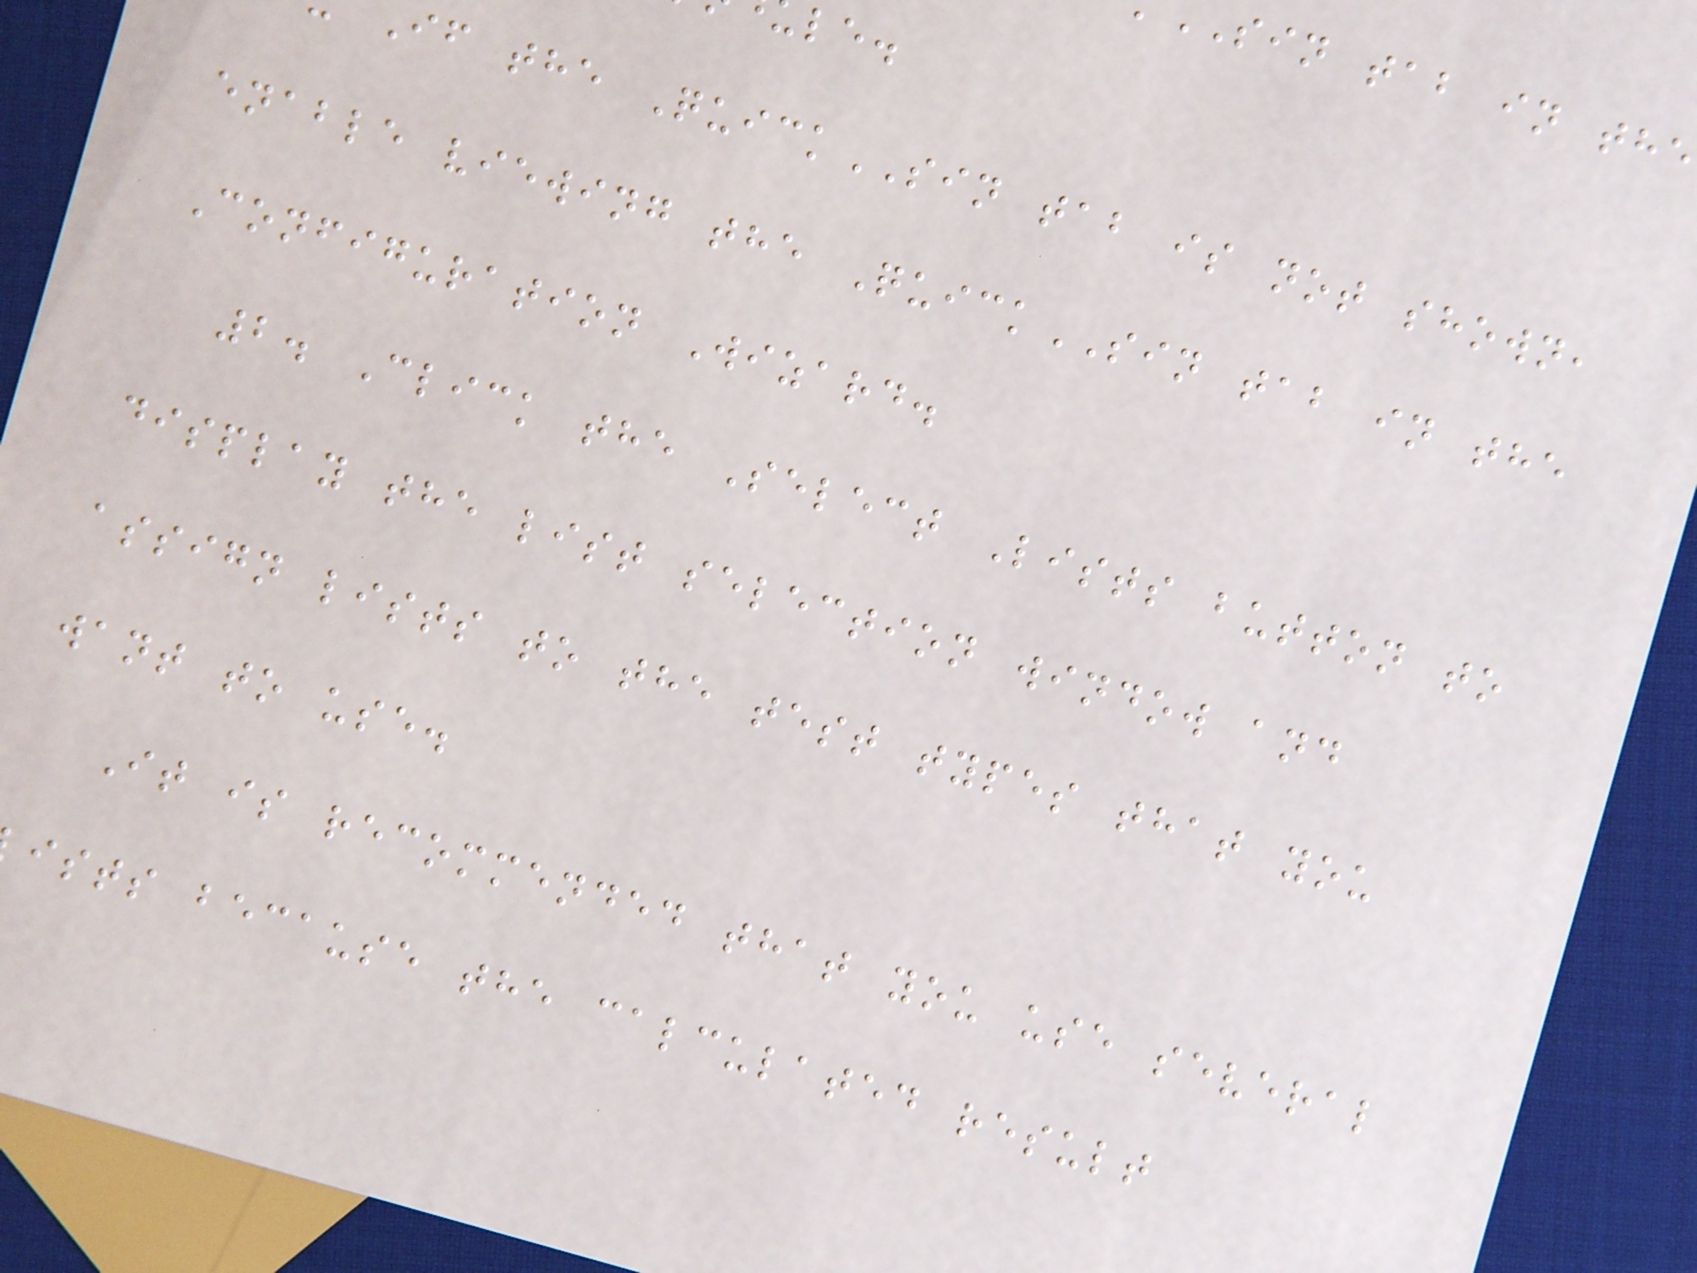sin tab in the
if the QuickSIN tab is not shown,
enable viewing the QuickSIN tab in the
Configuration Wizard.
2. Click the Select Lists button to
display the list selection window and
assign lists to the test types that you
want to use.
It is recommended that you use several
ists because the calculated result
